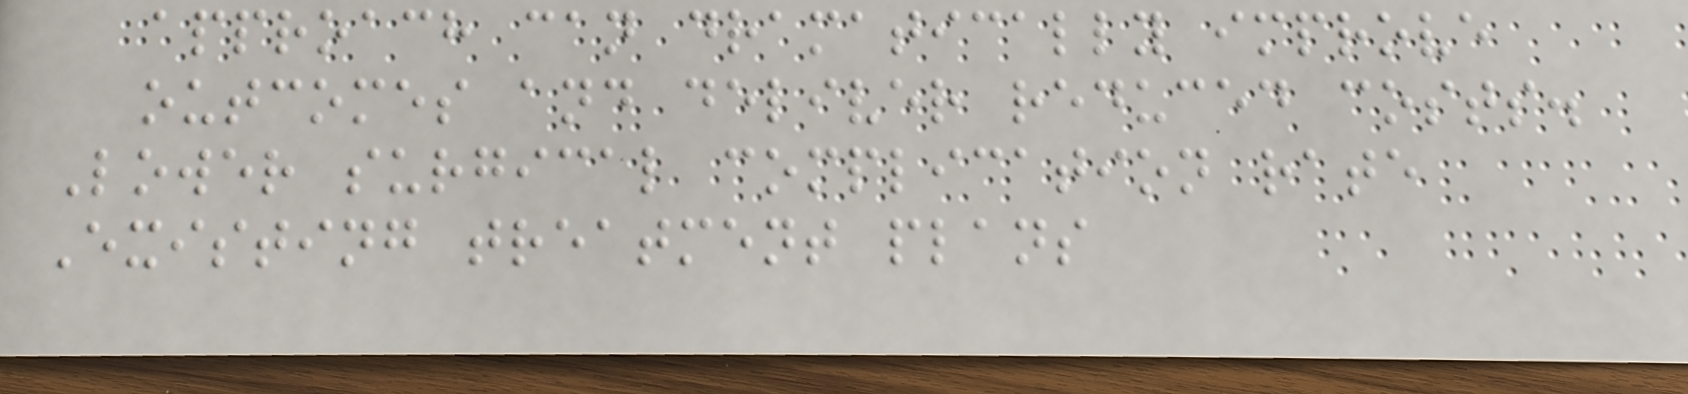approach can dramatically improve
outcomes and deliver reduced costs.
Lower surgical complication rate
Existing treatment plans
